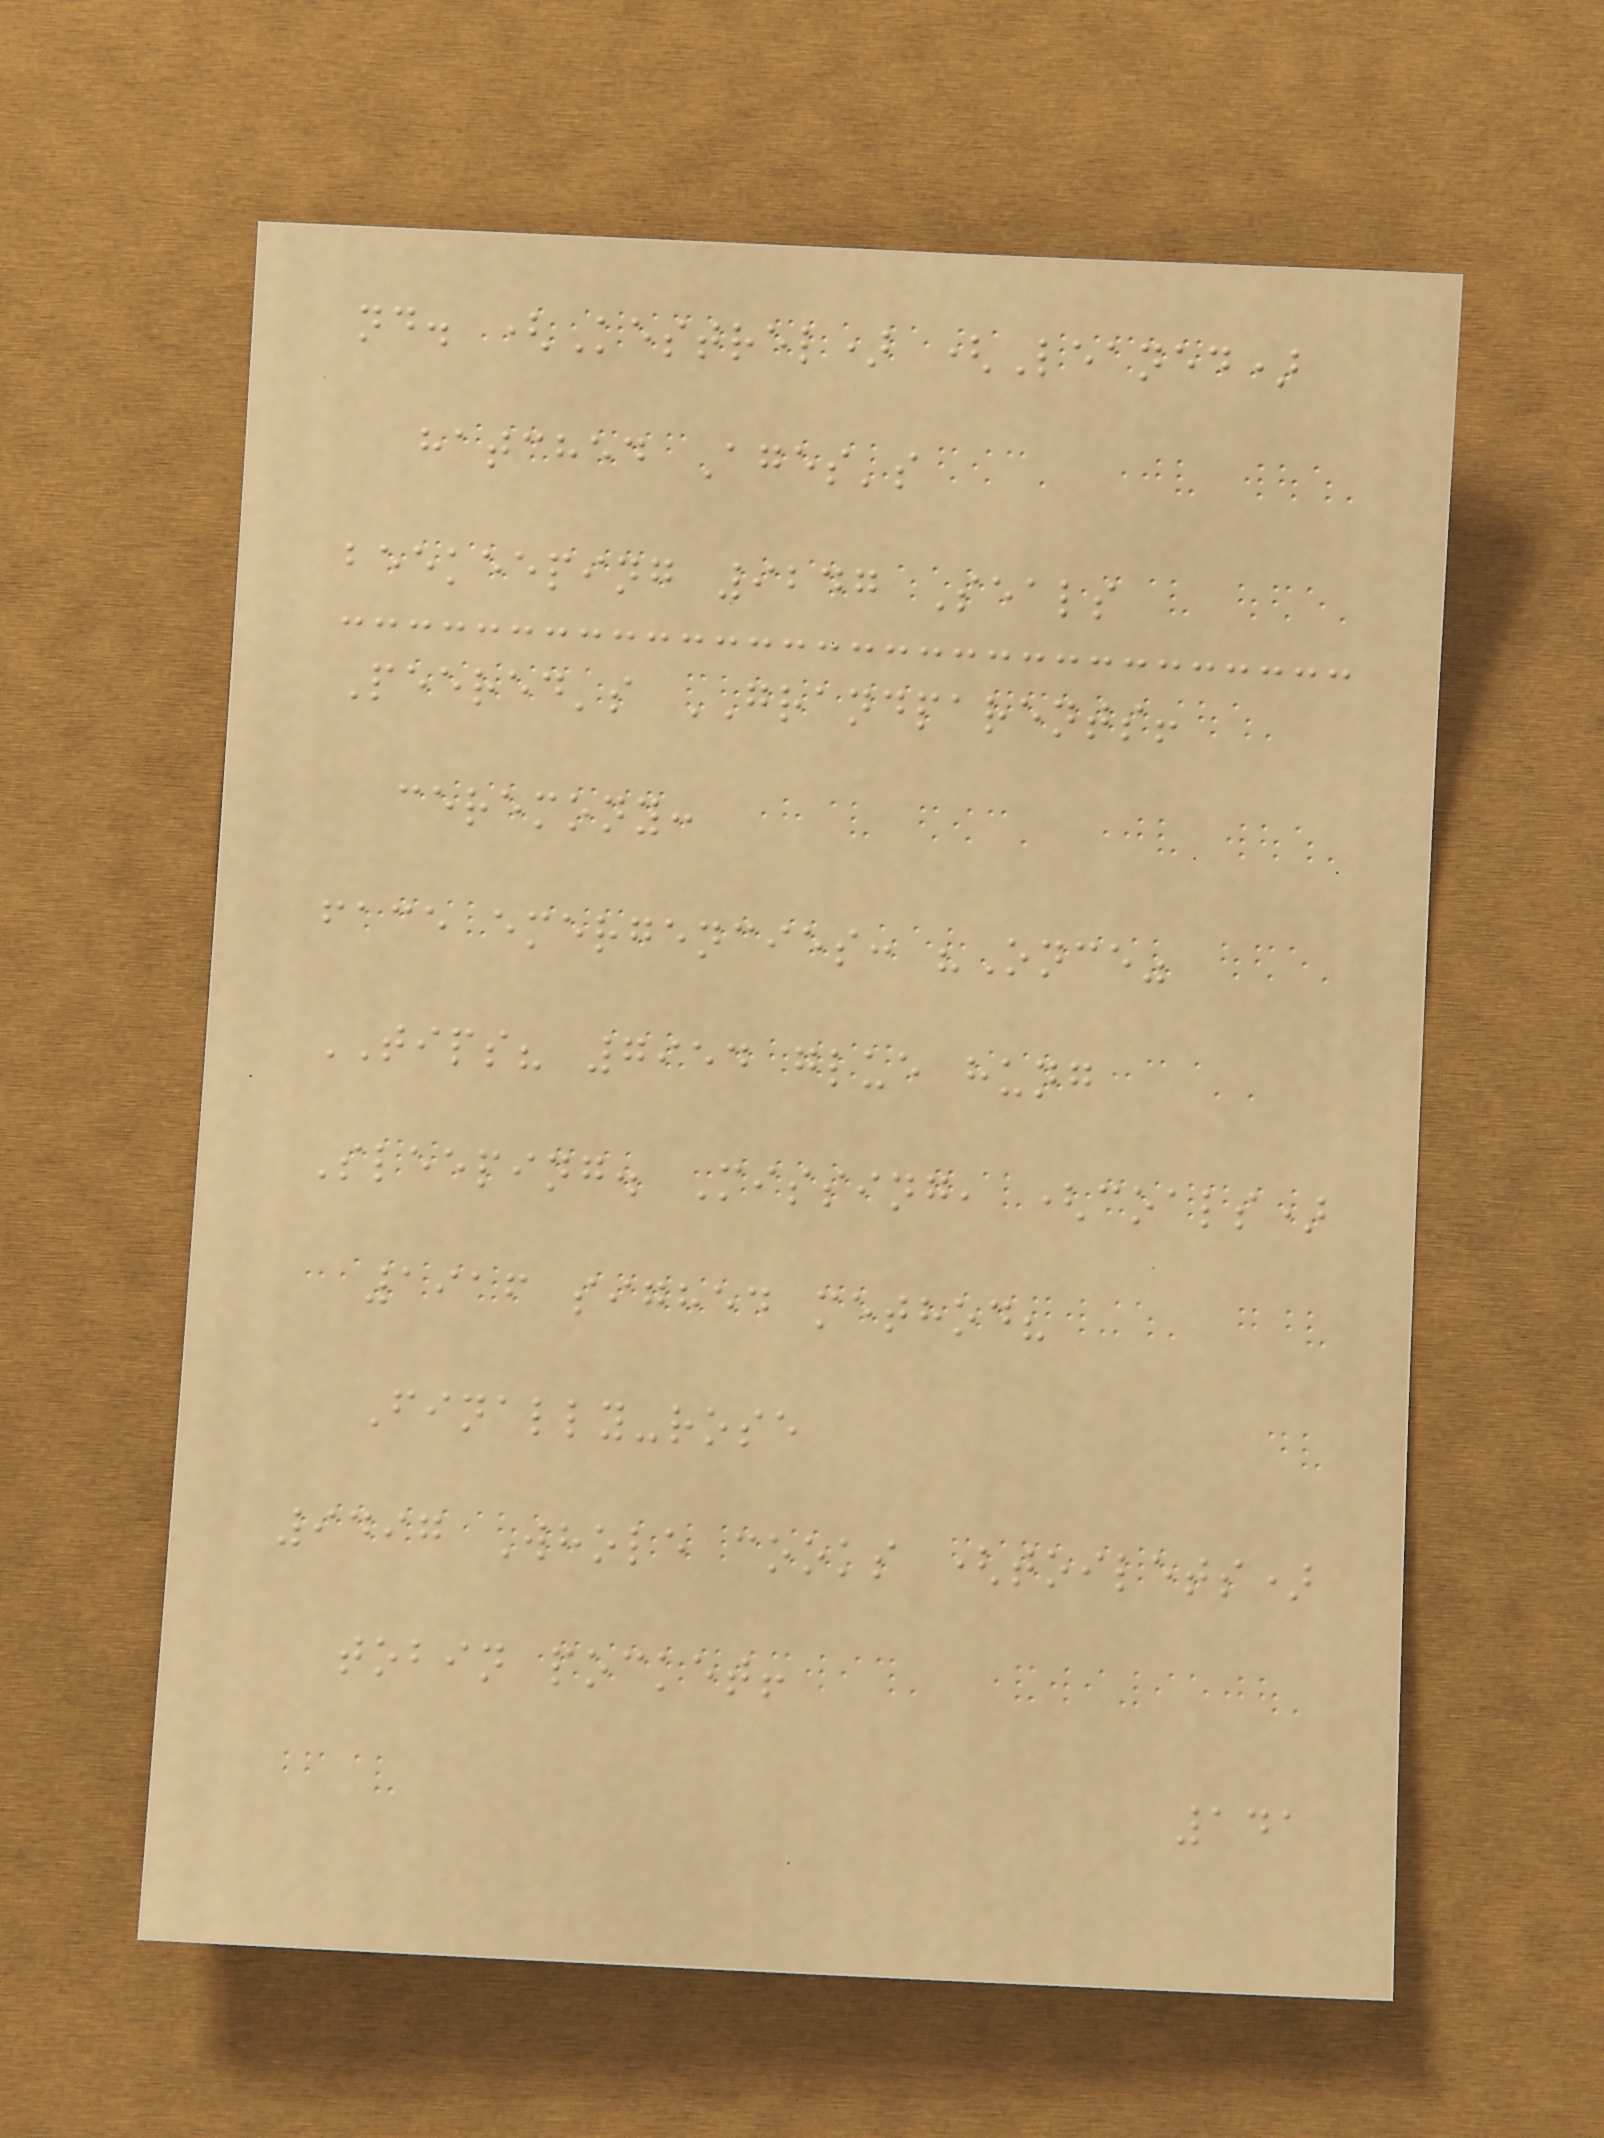nd. (Kestrel) (Leaned)
hatched Ages's
beekeeping 9247 Seals
Peered's GRANDPARENTS!
ceremony:
face emergencies: "Once"
TIPS? 7954 glue hung
Sleeping. Missing, (coals)
1916 sighed method?
Finally-rose
9497 Whole cooks (toilets)
tobin pocket!
141
